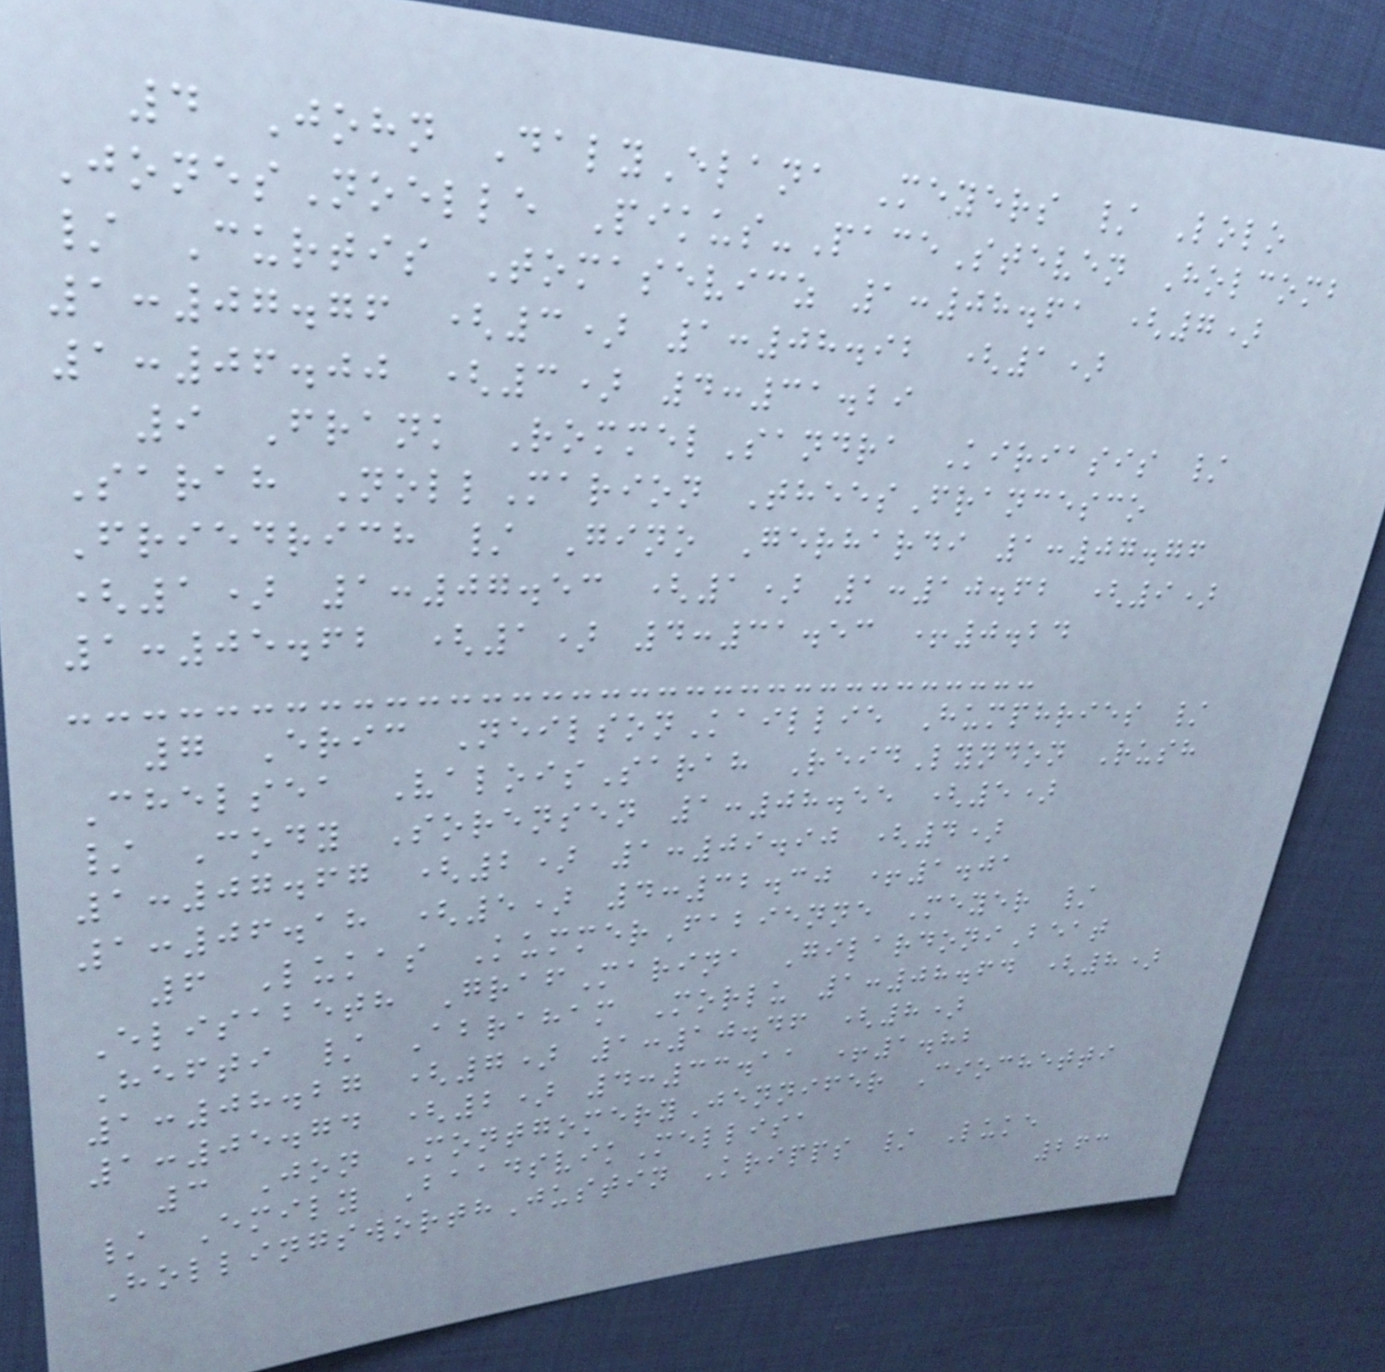4 John DalyElana Meyers / Lolo
JonesNoelle Pikus-PaceSteven Holcomb
/ Curtis Tomasevicz 1:08.61 (7)
1:07.76 (3) 1:08.92 (1)
1:06.00 (3) 4:31.29
9 Frank RommelSandra Kiriasis /
Sarah NollMarion TheesFrancesco
Friedrich / Gino Gerhardi 1:07.76
(1) 1:07.53 (1) 1:10.62 (9)
1:05.62 (1) 4:31.53 +0.24
7 Eric NeilsonKaillie Humphries /
Chelsea ValoisSarah ReidLyndon Rush
/ Cody Sorensen 1:08.55 (5)
1:07.67 (2) 1:09.90 (4)
1:06.18 (5) 4:32.30 +1.01
6 Lukas KummerFabienne Meyer /
Elisabeth GrafMarina GilardoniBeat
Hefti / Abraham Morlu 1:08.64 (8)
1:08.27 (7) 1:10.46 (8)
1:05.74 (2) 4:33.11 +1.82
3 Jon MontgomeryJennifer Ciochetti
/ Emily BaadsvikMellisa
HollingsworthJustin Kripps / Luke
263
